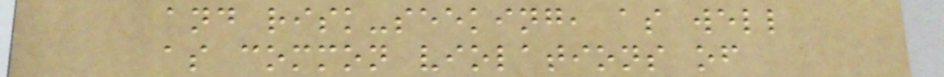and risk-seeking, as well
as common violations of
